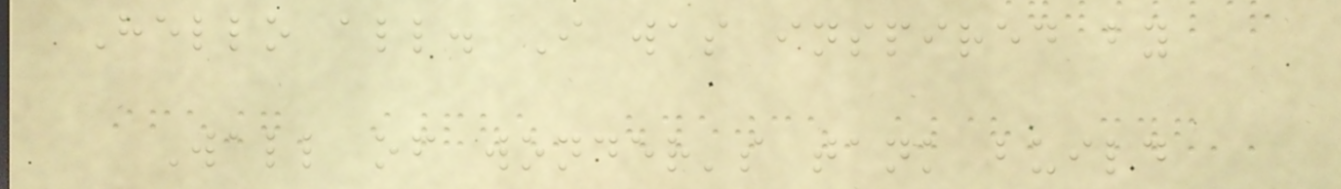Hello all. I was inspired by
Wall of wonder's tank build
